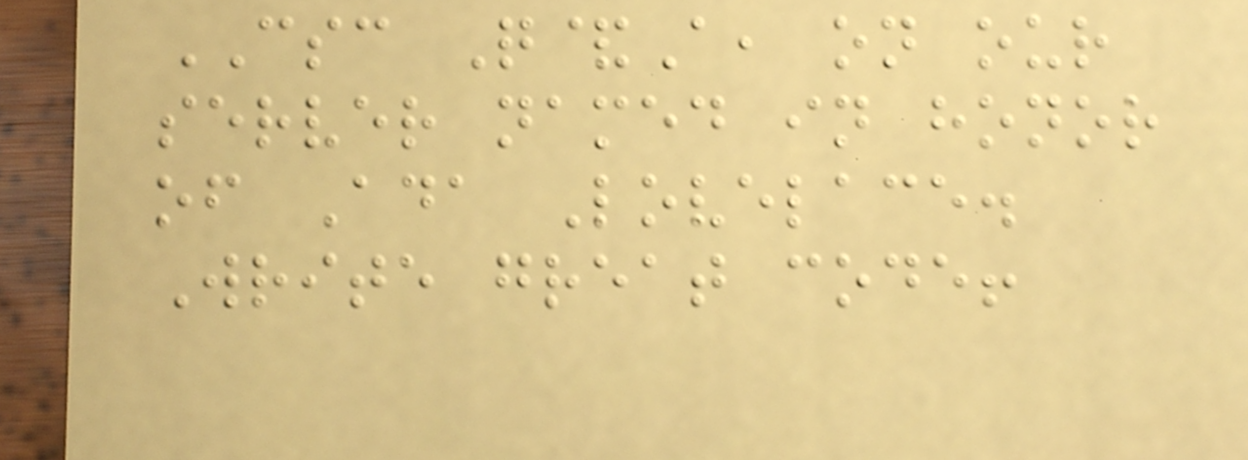CSC Q&A, on our
server named in honor
of Ada Lovelace.
Write great code!
